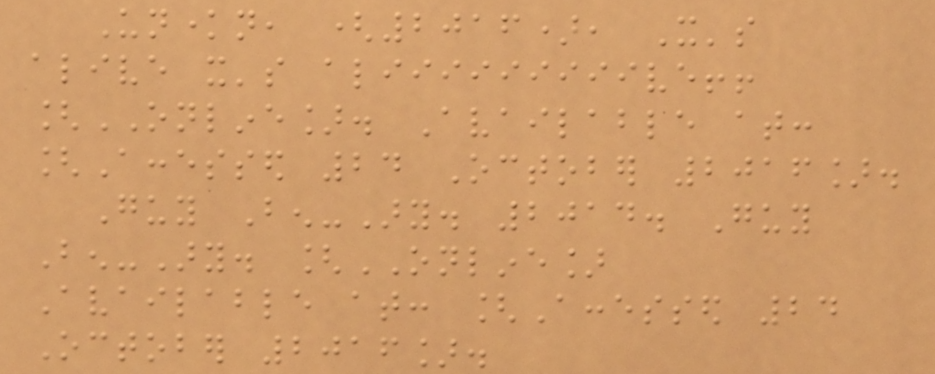Unknown, (2016), It's
alive it's aliiiiiiiiive!!
[ONLINE]. Available at:
[Accessed 24 October 2016].
Guy Ben-Ary. 2014. Guy
Ben-Ary. [ONLINE]
Available at: [Accessed 24
October 2016].
